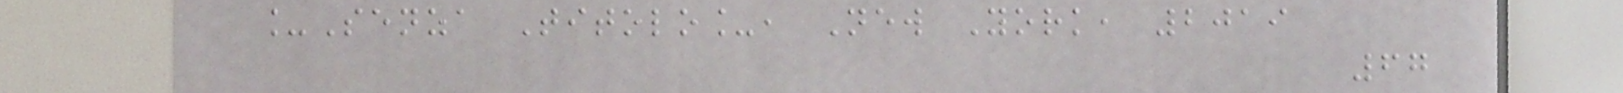_Senza Titolo_, New York, 2019
67
